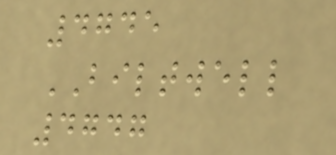4745
BILTWELL
4747
